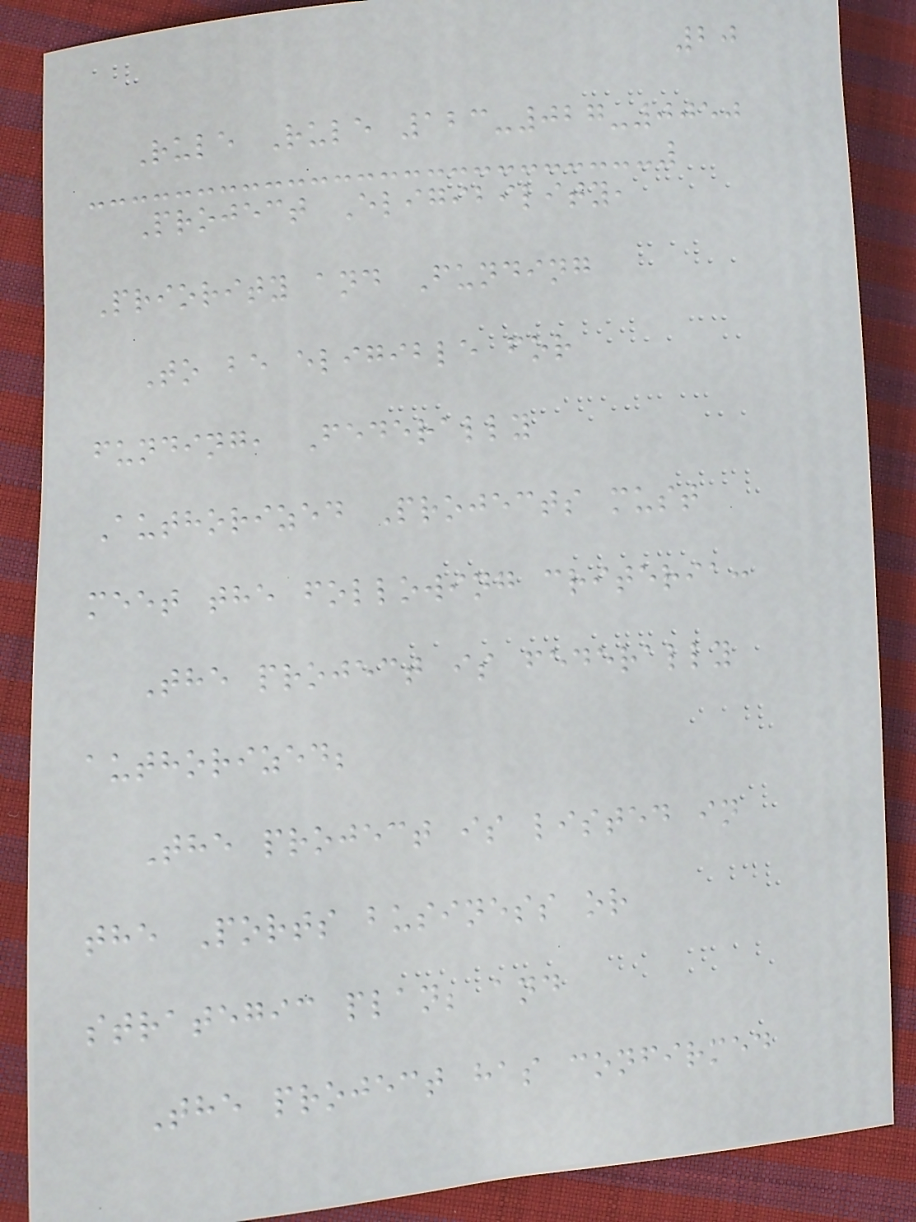20
Rule Rule 123-027-0050
Project Eligibility,
Priority and Funding
To be eligible for
funding, Federally
Authorized Projects must
meet the following criteria:
The project is federally
authorized;
The project is listed in
the Ports business or
strategic plan; and
The project has confirmed
